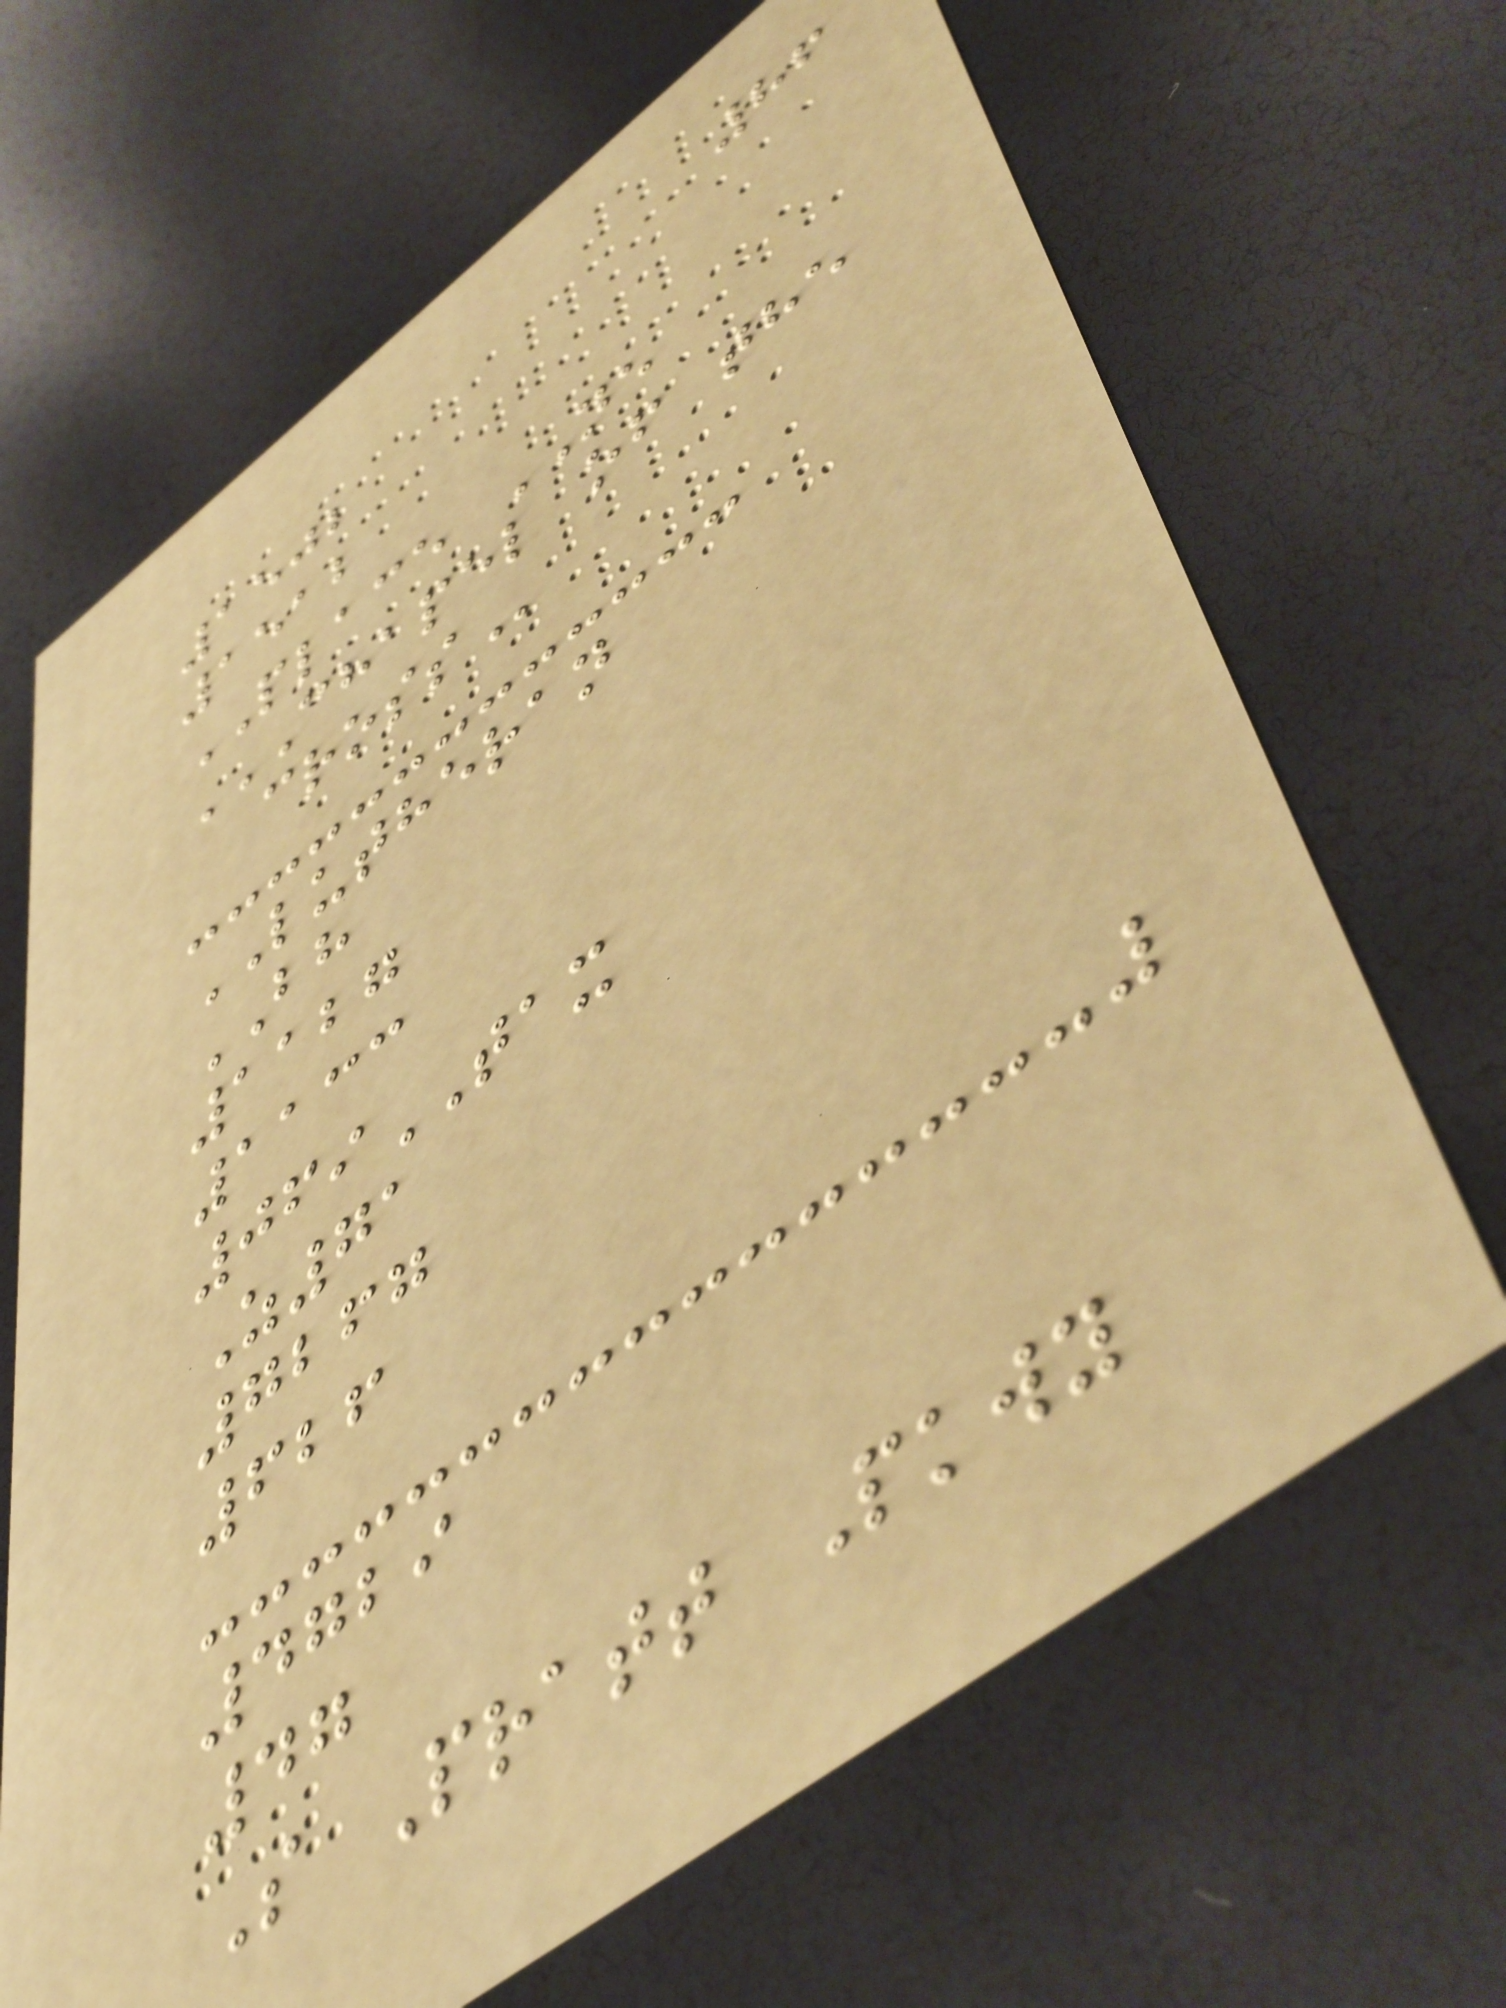86
1502
1512
PLACE NE
CHAPEL OF THE
CROSS
LUTHERAN
BH
1127
1133
069TAX
Z71
7267
626
4729
47
S Pratt Pkwy
